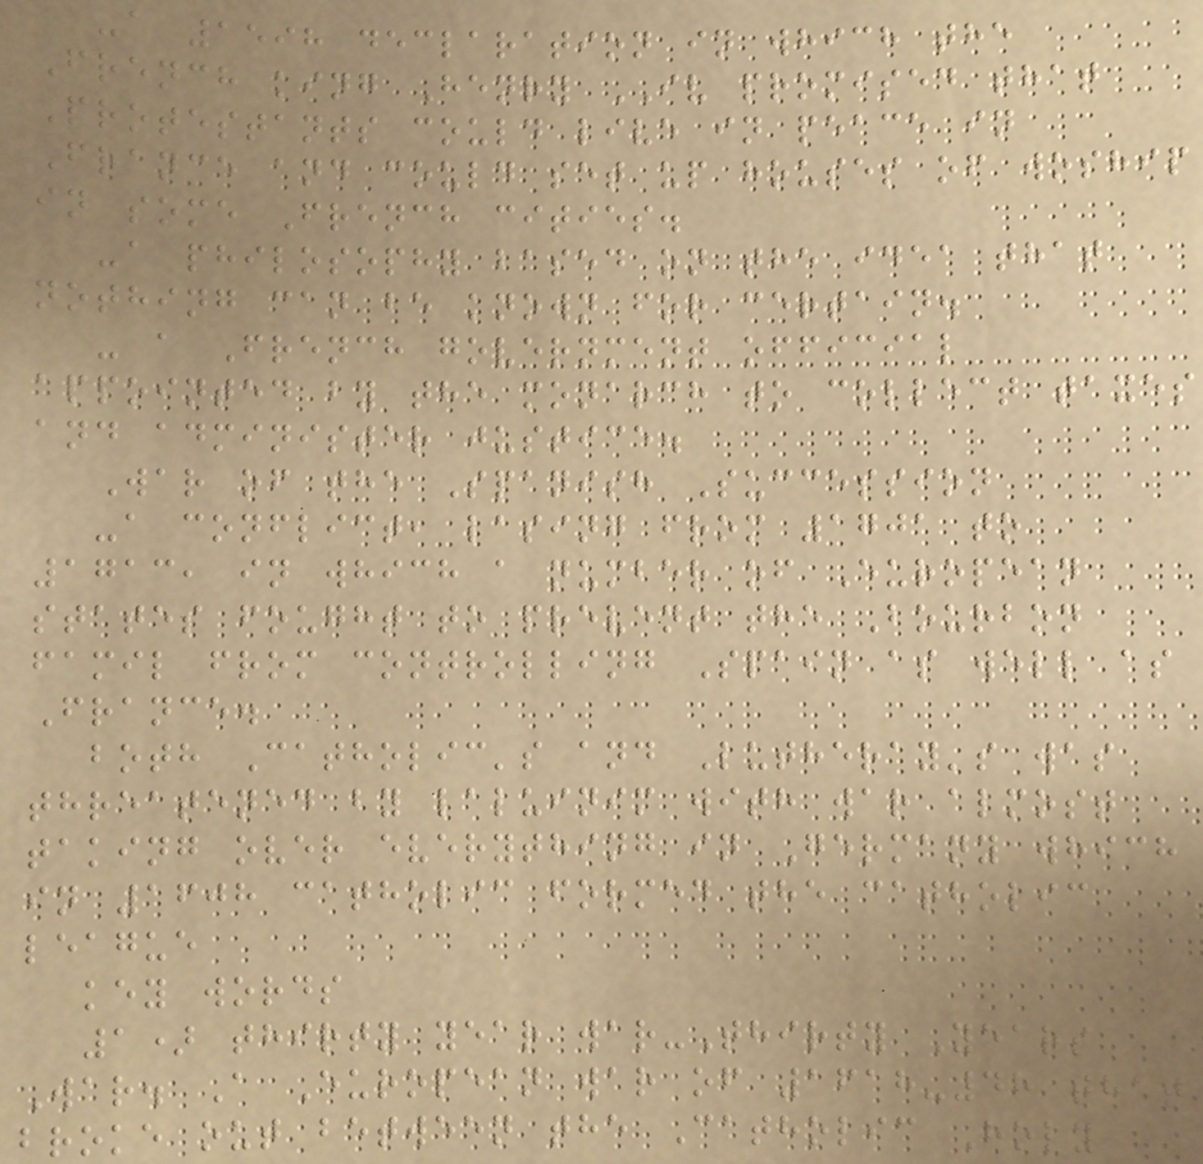-a 1598 declaration in which the
French king Henry IV promised that
Protestants could live in peace in
France and could set up houses of woship
in some French cities.
-a philosophy based on the idea that
nothing can be known for certain.
- a French government official
appointed by the monarch to collect taxes
and administer justice.
War of the Spanish Succession
-a conflict, lasing from 1701 to
1713, in which a number of European
states fought to prevent the Bourbon
famil from controlling Spain as well as
France.
both Catholic's and Lutheray's was
threatened by laluinim with war almost
taking over everything in Germany which
in 1608 catholic formed the catholic
league
key words
1) thirty year war-Thirty Years
War. A European war of 1618-48 that
broke out between the Catholic Holy
